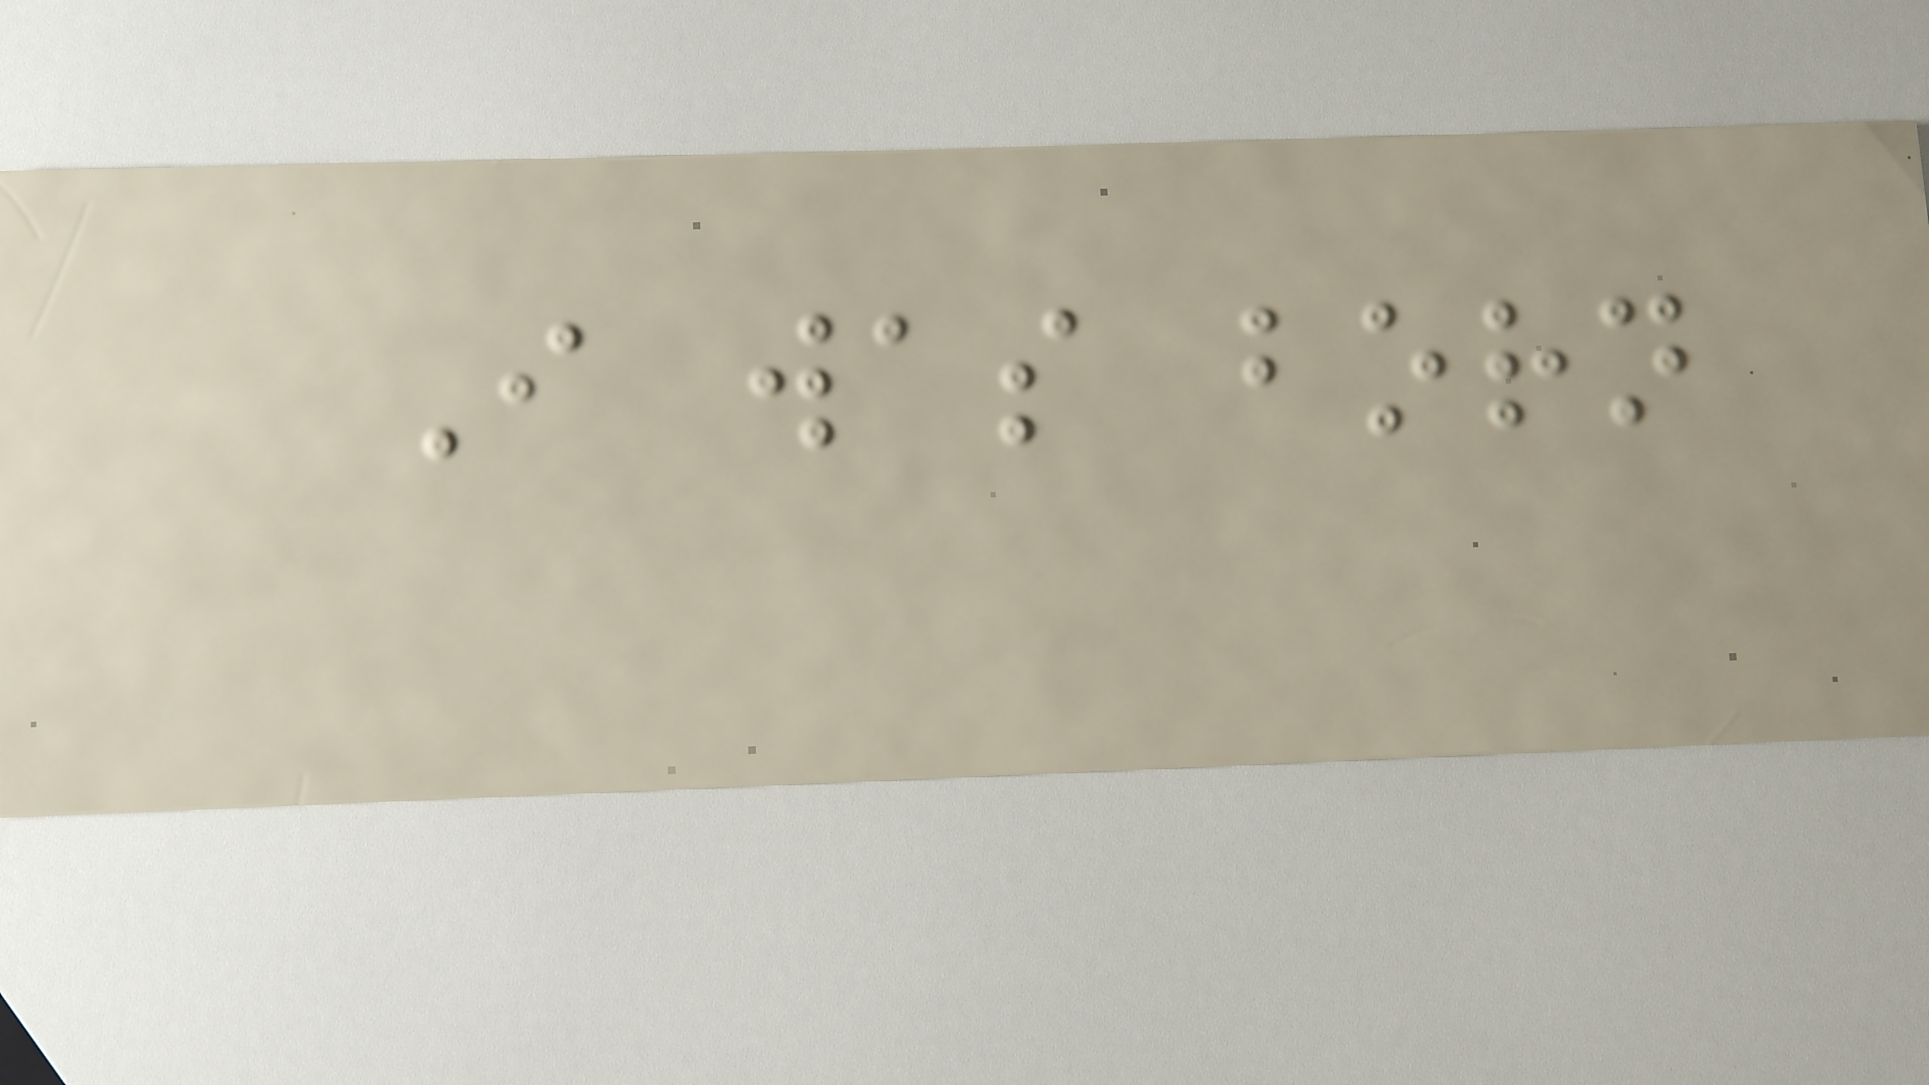I was born
